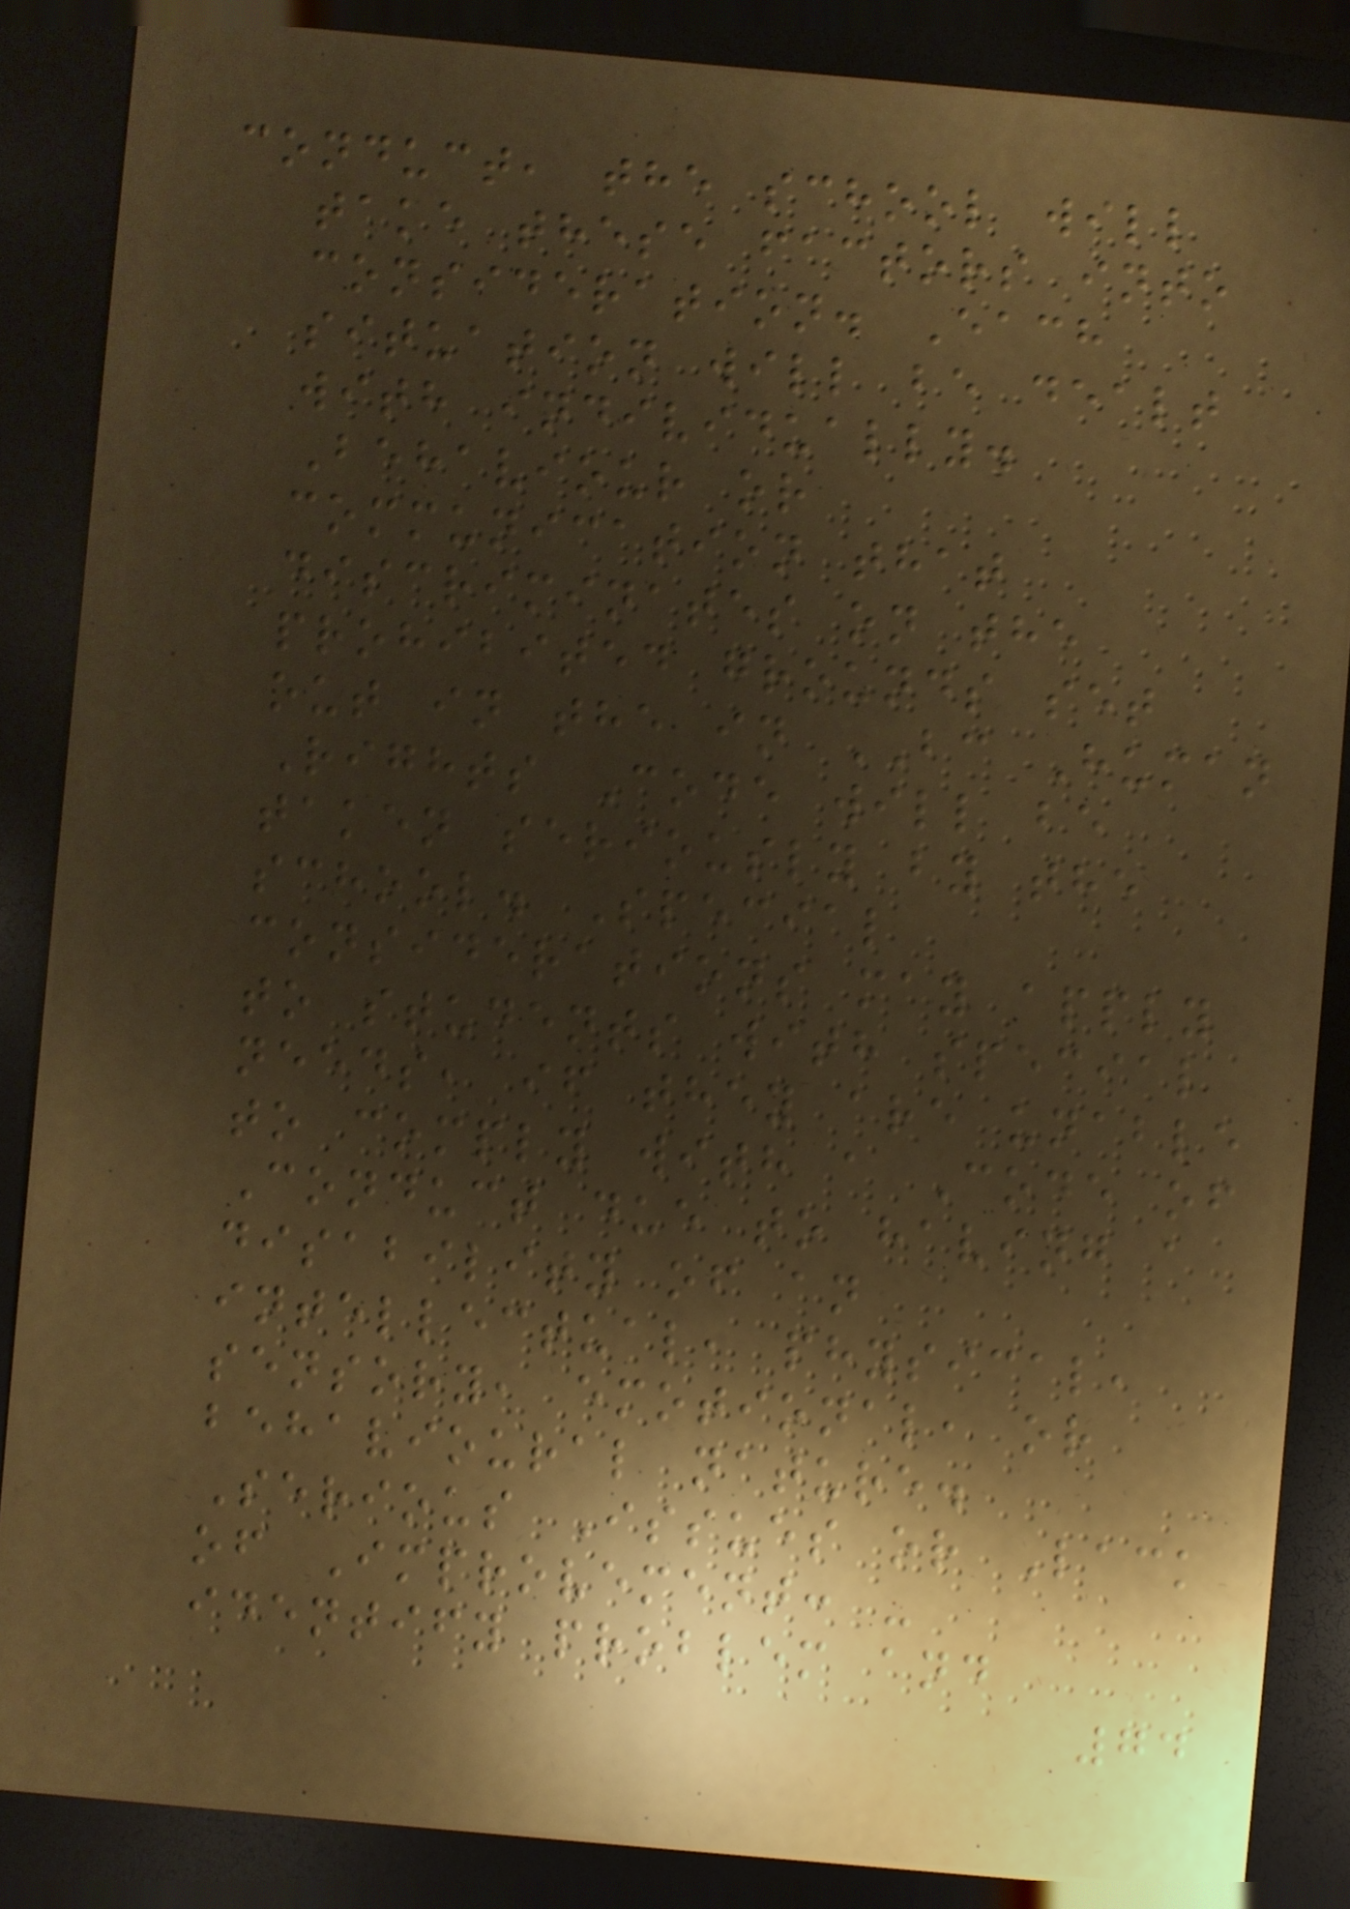conduct, the school will
take these factors into
consideration. Each
situation will be dealt
with individually.
Behaviour or
communication that
discriminates on the
prohibited grounds set
out in the in BC Human
Rights Code will be
taken seriously by the
school. Special
considerations may apply
to students with special
needs, if they are unable
to comply with a Code of
Conduct due to having a
disability of an
intellectual, physical,
sensory, emotional, or
behavioural nature.
Serious Issues or Lack
of Improvement: -
identify problem and
74
